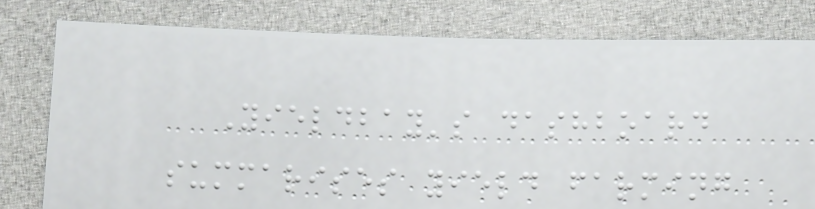Yieldbay's dashboard
summarises yield farming
